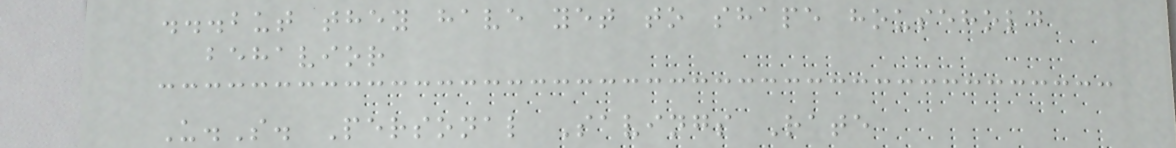...but they have yet to shape household
behavior
U.S. Personal Savings Rate
